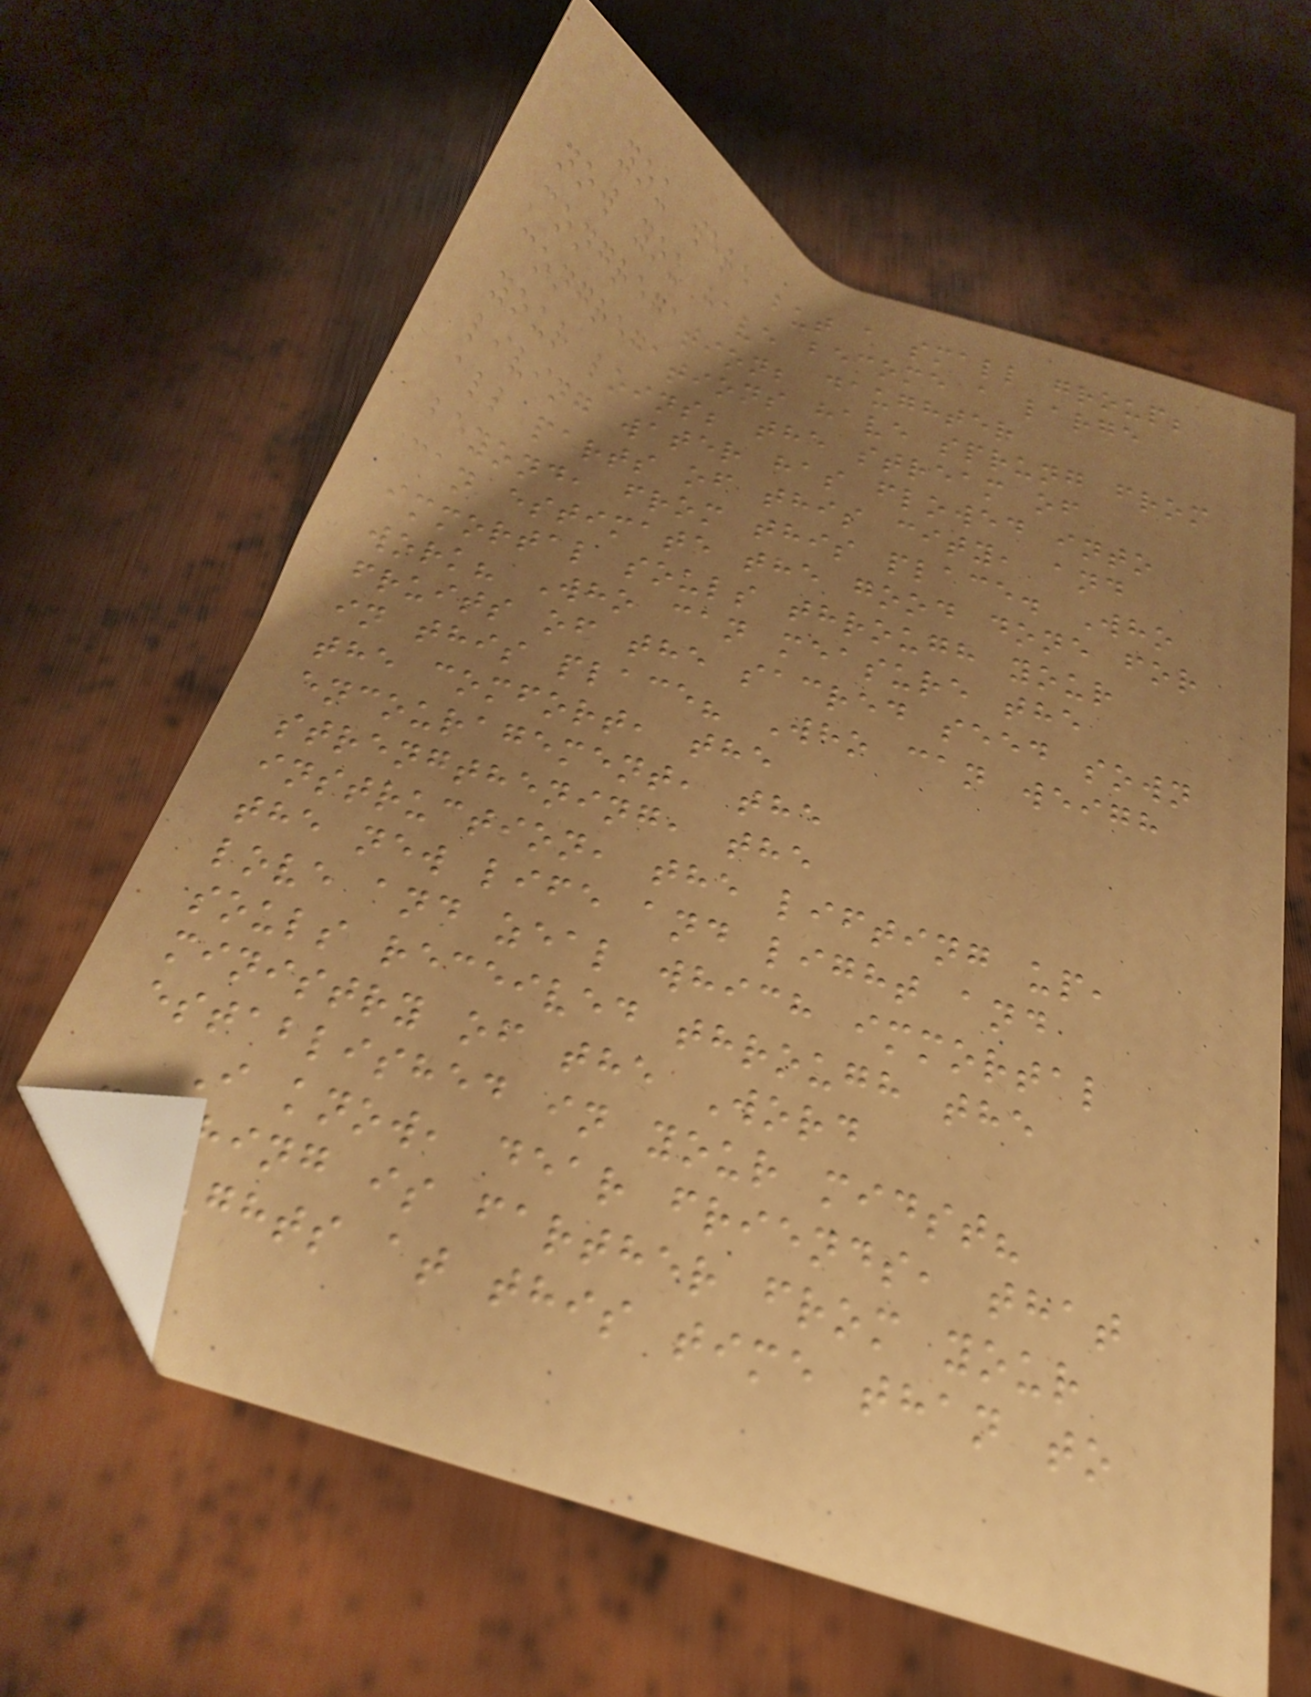you were but a small group;
now you have become a large
congregation; daughter
congregations have sprung from
your loins; the stream of
living water has flowed into
all parts of this city, and
beyond, from this place. Who
can estimate the good done for
immortal souls through your
work? Who can measure the
fruits of the sacred seed sown
in this place? Who can weigh
the comfort, the
encouragement, the
strengthening, the
instruction, the lifting up,
the new life and light and
love and zeal which immortal
souls received through the
ministry of the Word
established in your midst?
I know, dear friends, that
nothing is farther from your
thoughts at this time than to
